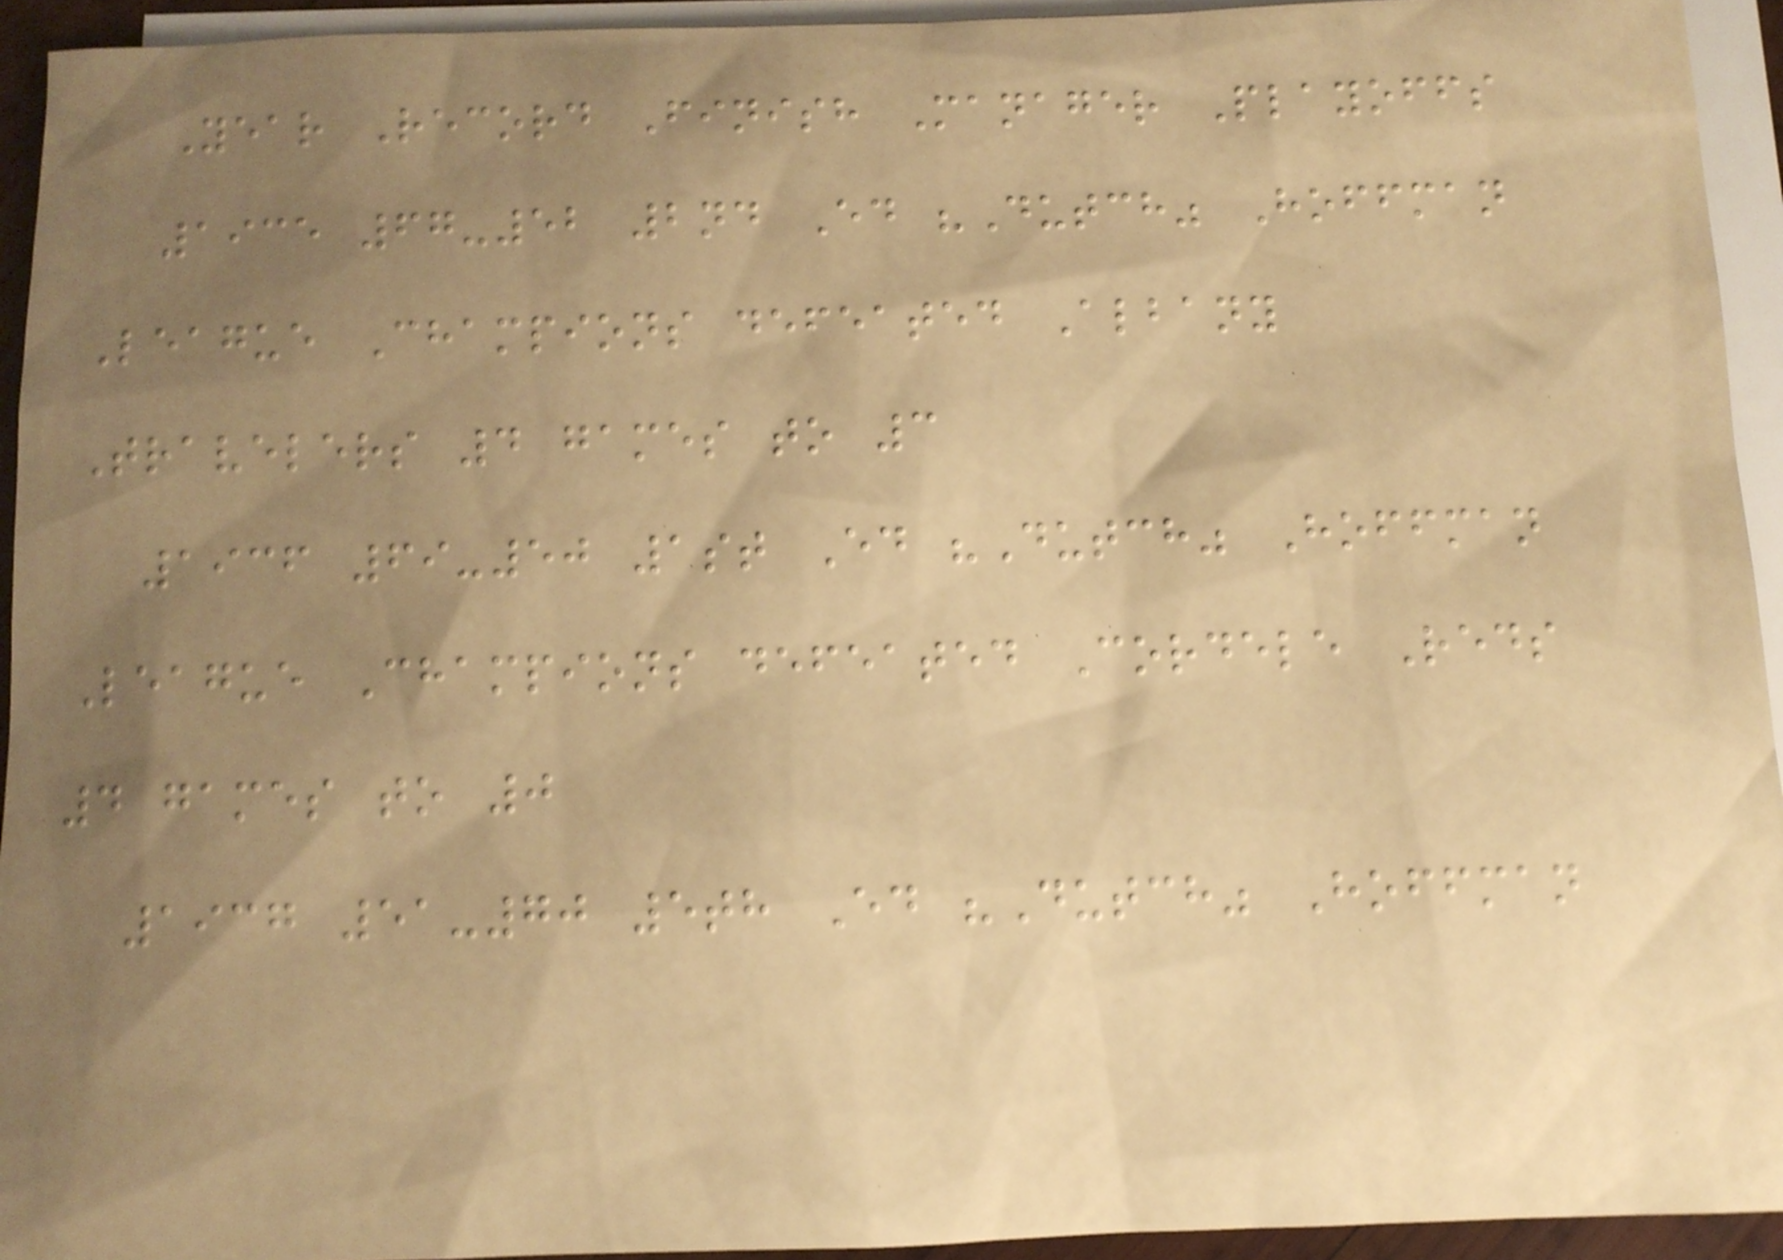Year Record Finish Manager Playoffs
1935 67-52 2nd Ed "Dutch" Hoffman
League Champions defeated Albany
Travelers 4 games to 3
1936 69-50 1st Ed "Dutch" Hoffman
League Champions defeated Cordele Reds
4 games to 0
1937 51-70 5th Ed "Dutch" Hoffman
